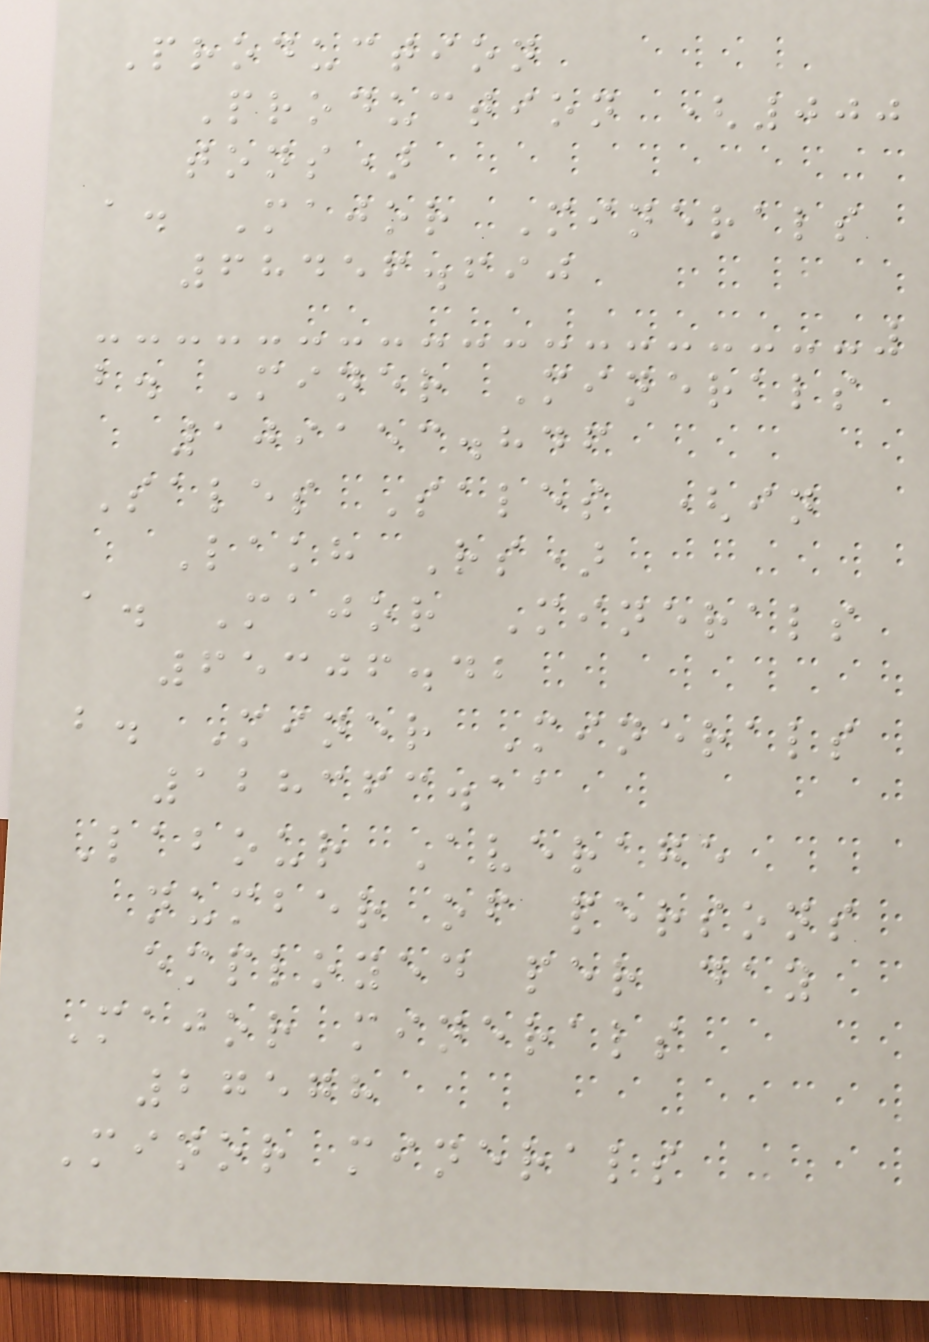Production
Production (000
tons)
a. Major Minerals
68456.690
b. Miner Minerals
109153.846
Sales Sales (in
Lakh Rs)
a. Major Minerals
65306.42
b. Miner Minerals
128363.11
Labour Average
number of persons
employed per day
Major minerals
27578
Minor minerals
